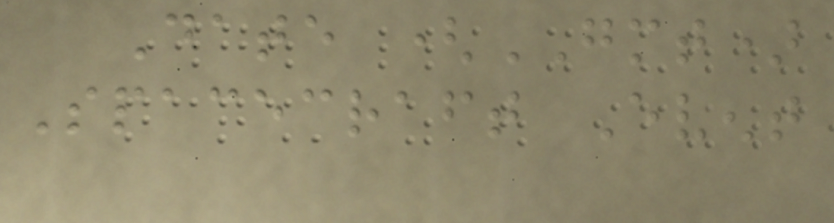Date (GMT)
Spacecraft Event
